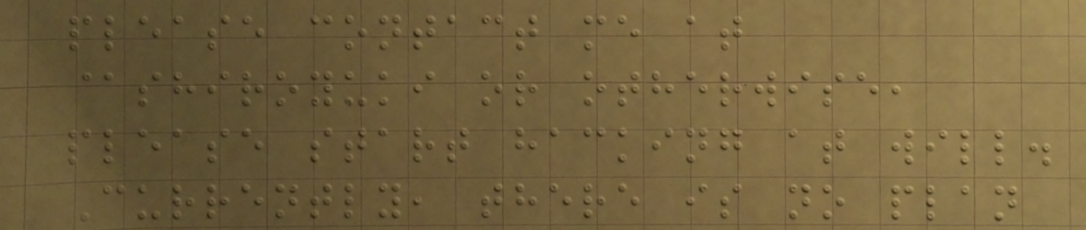please contact me at
@shiroyuki or otherwise,
please start hacking at will.
Currently, there is no plan
